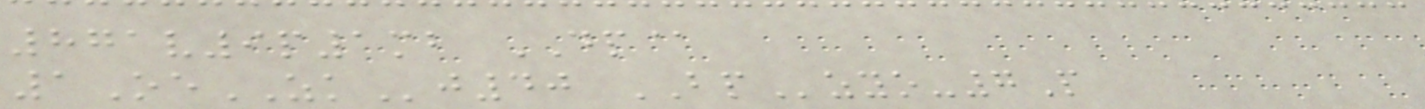871v9p1mb DP@
1OeZKj40 BPzyo-7P
